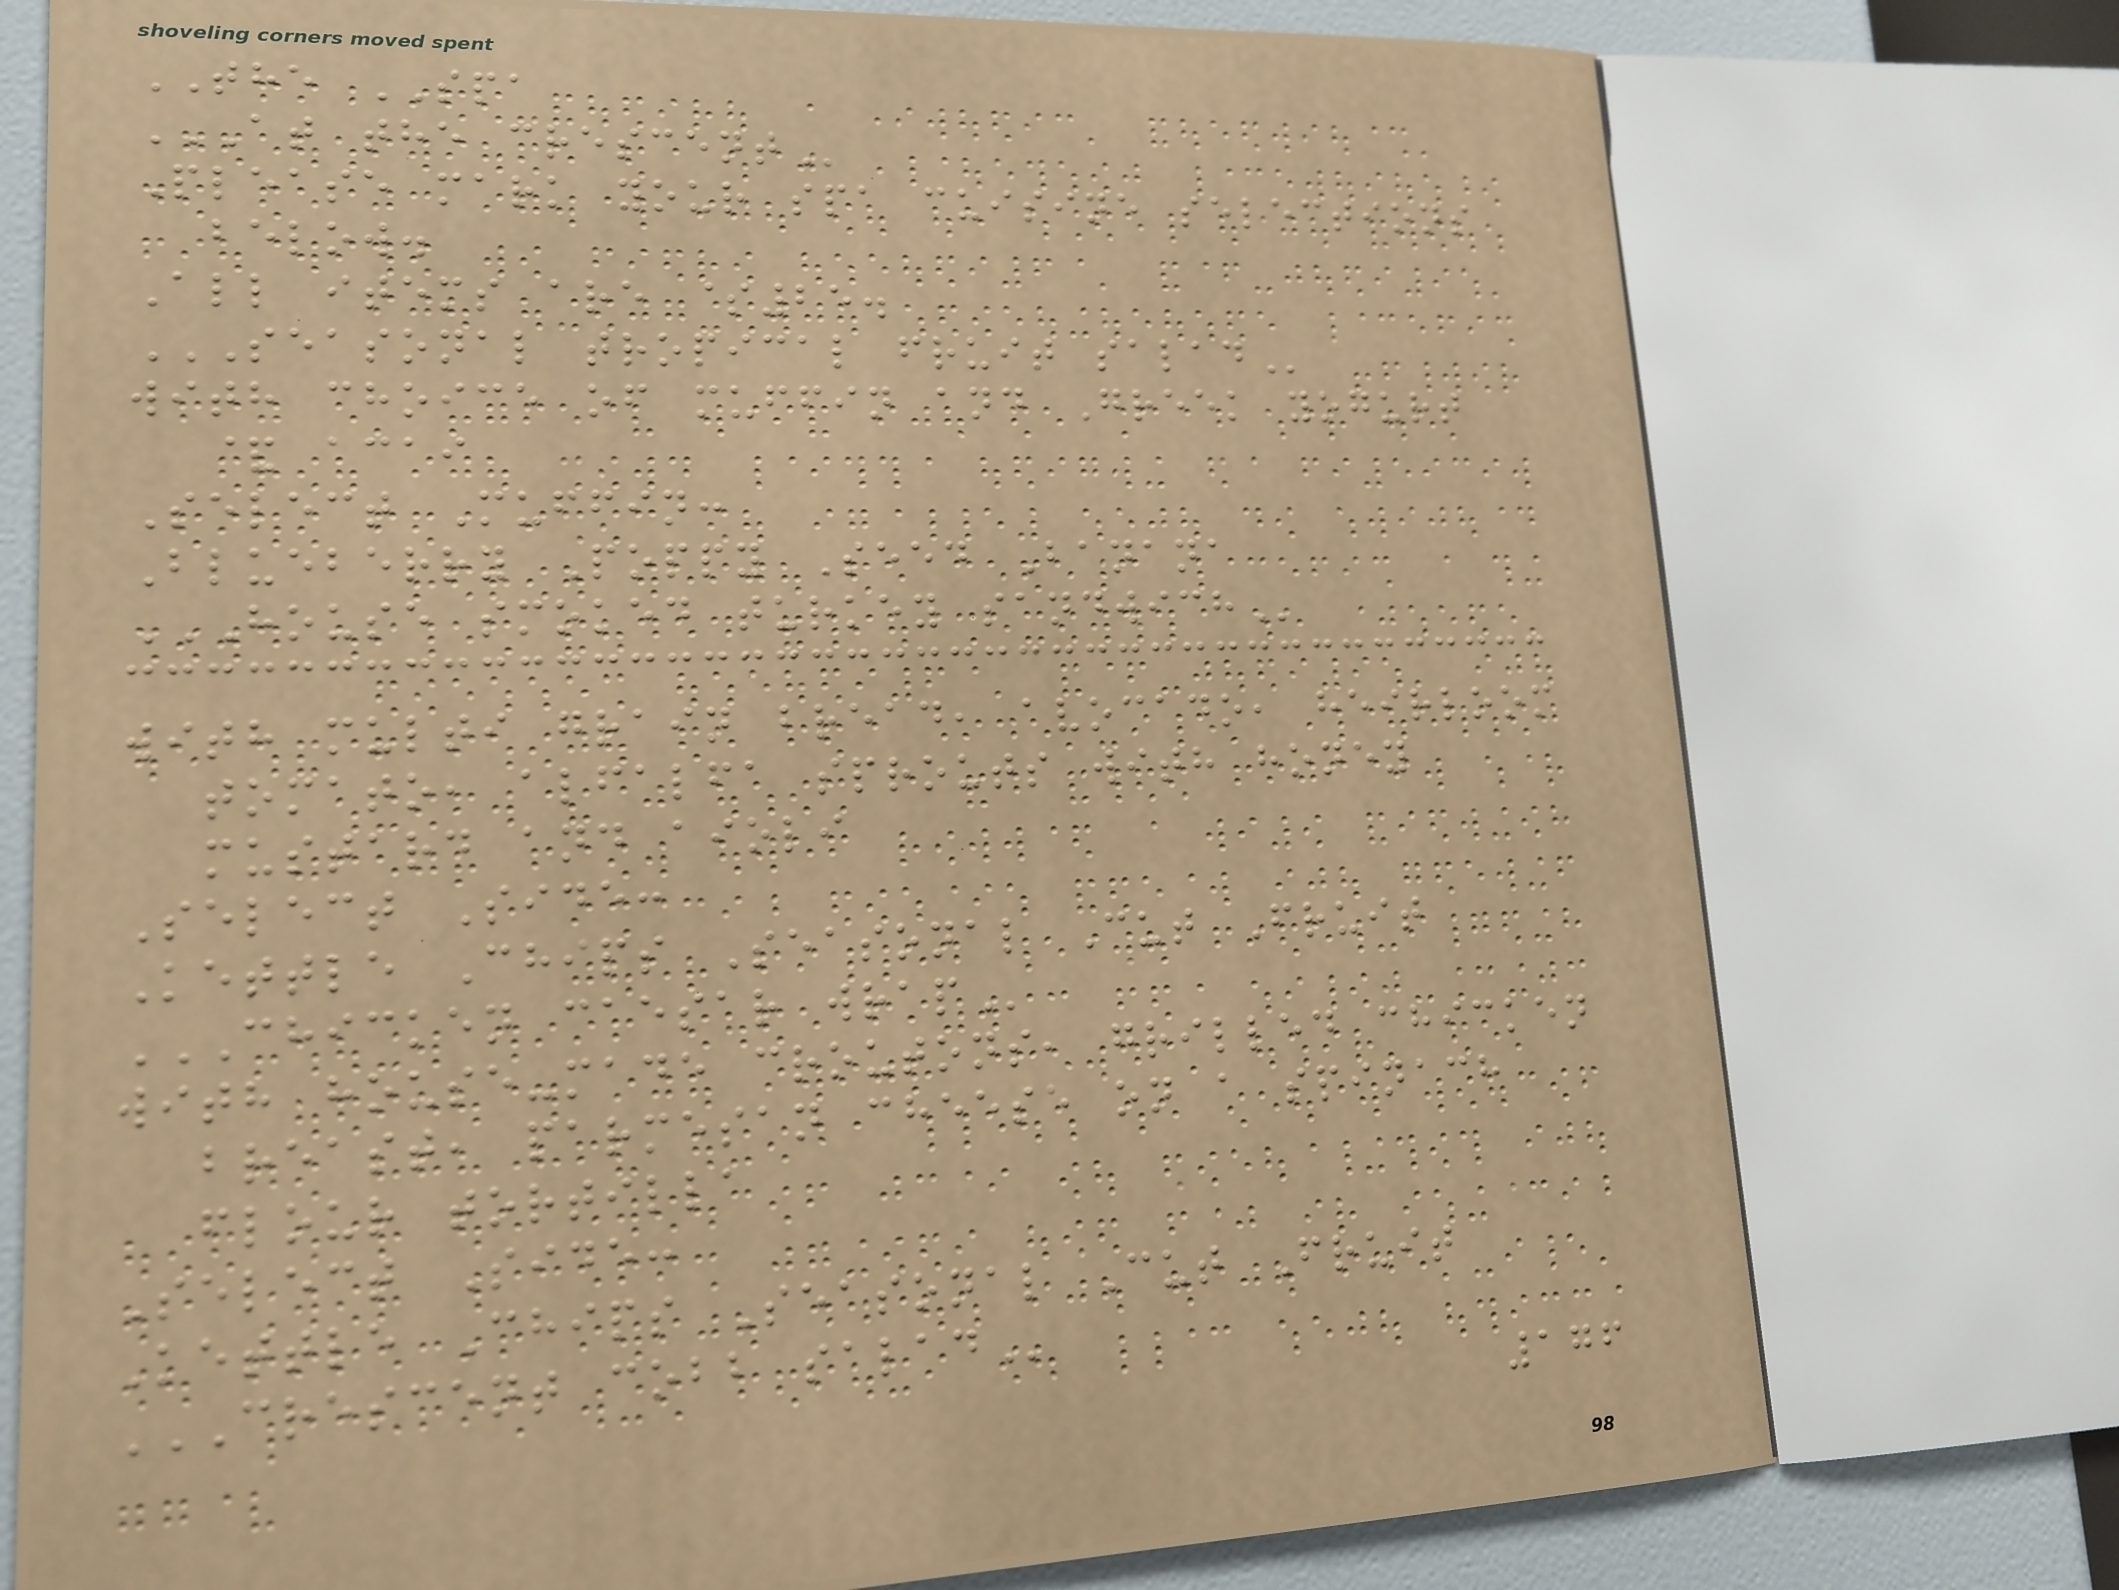THE SPA
AT THE CRESCENT
Please mark your spa cuisine selections
below.
All items are $25.
SEASONAL TROPICAL FRUIT SALAD
with choice of muffin and Greek yogurt
& acai
Select Muffin:
Blueberry Poppy Seed Banana
HOUSE SMOKED TURKEY SANDWICH
with multi grain bread, avocado, heirloom
tomato, alfalfa sprouts with honey
mustard and aioli
Select Side:
Kettle Chips Seasonal Cut Fruit
CHICKEN CAESAR WRAP
with house-made croutons, grilled chicken
breast, parmesan cheese on a spinach
flour tortilla
Select Side:
Kettle Chips Seasonal Cut Fruit
CRESCENT COBB SALAD
176
